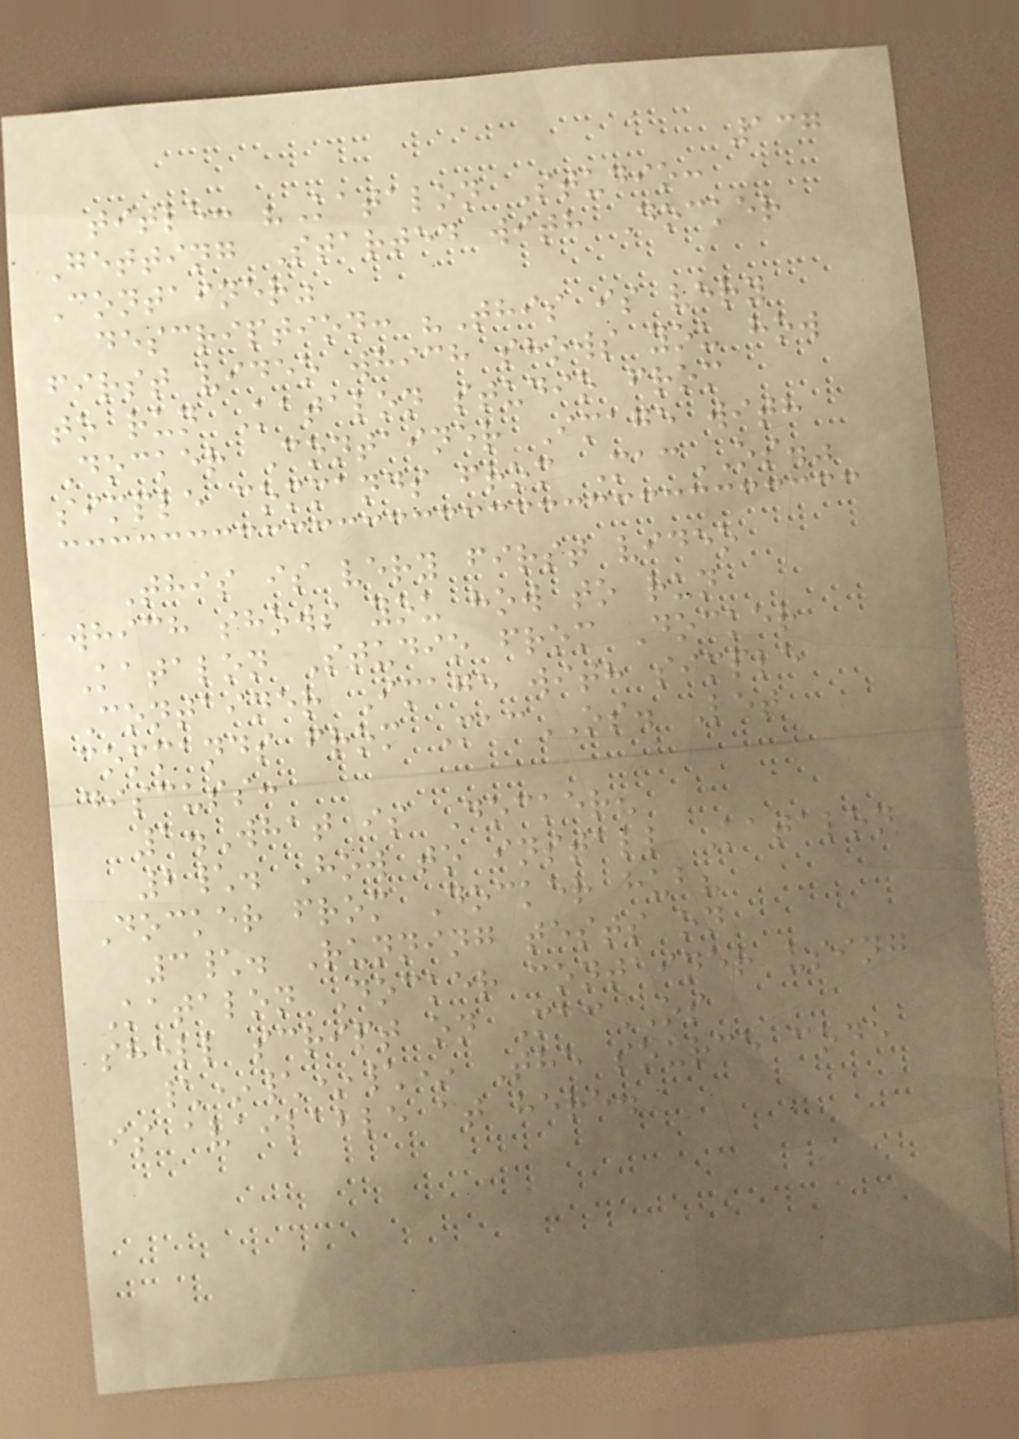137
title: "Katalon Studio:
Getting Started with Docker
Container"
description: "This is very
first video which shows you how
to run Katalon studio from
Docker Container Image with
simple commands from MacOS."
This is very first video
which shows you how to run
Katalon Studio from Docker
Container Image with simple
commands from MacOS. Let
discuss:
1.What is Docker?
2\. How to install Katalon
Docker from Docker hub?
3\. Running tests on
Katalon Docker container using
shell script on MacOS
\*\*\* The source code
is available at here.
